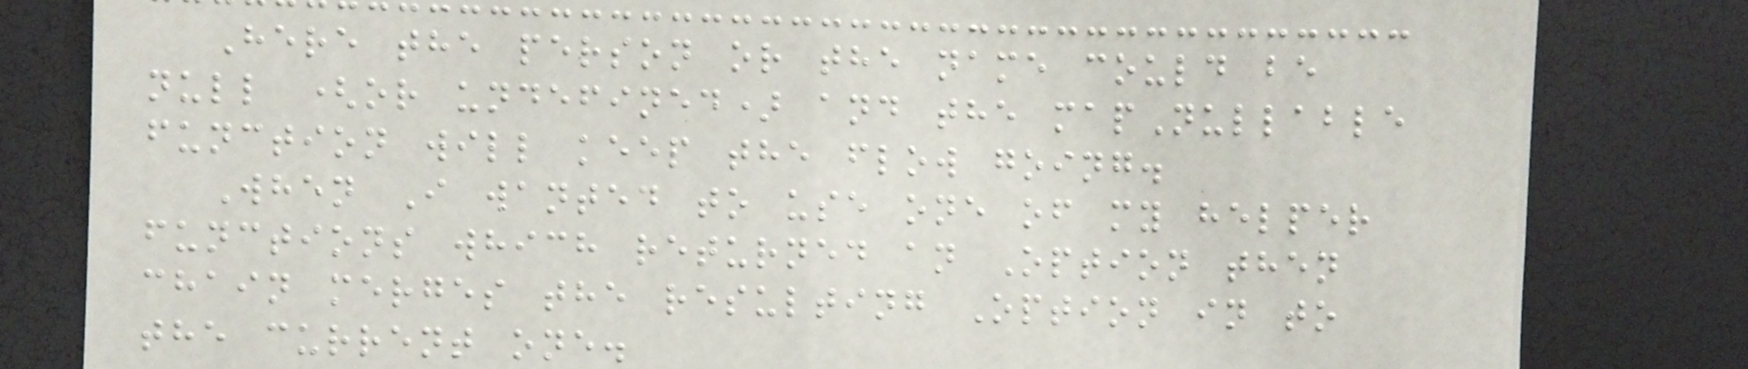Here the person or the name could be
null (or undefined) and the mapNullable
function will keep the flow going.
When I wanted to use one of my helper
functions which returned an Option then
chain merges the resulting Option in to
the current one.
